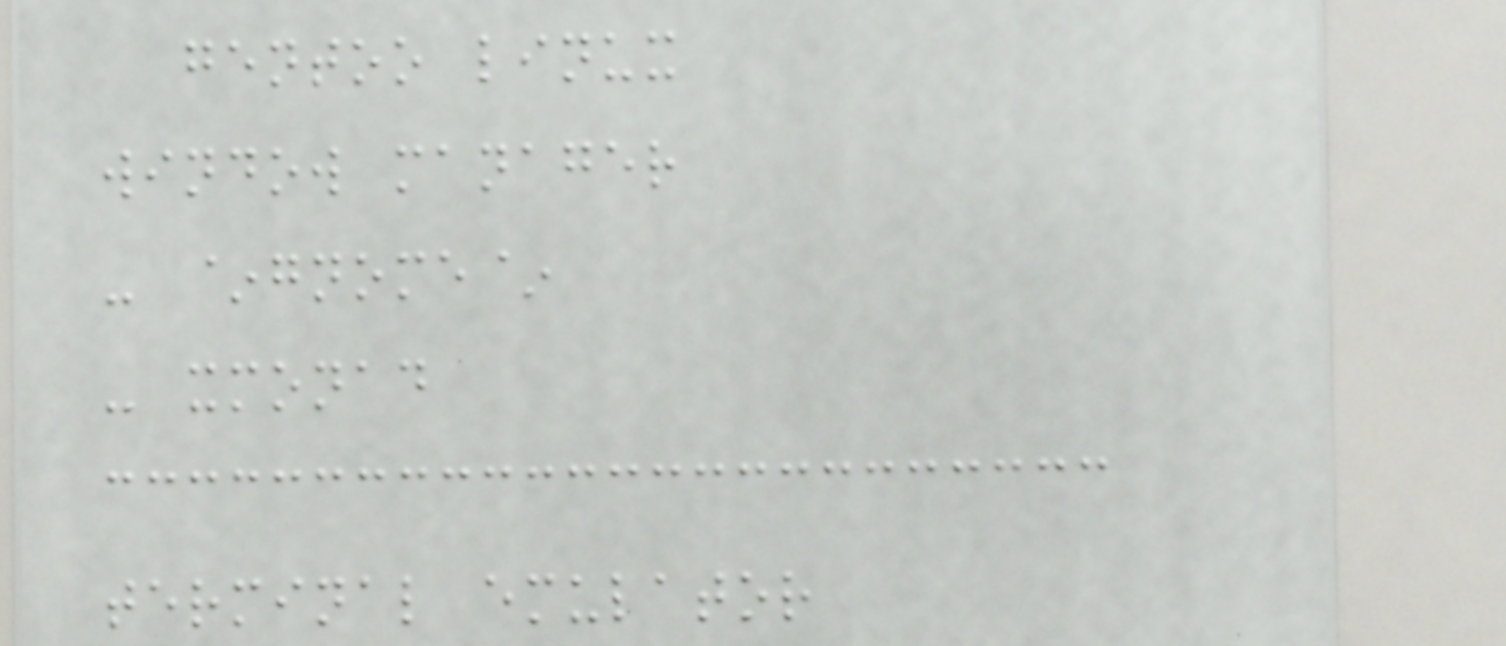gentoo linux
window manager
- ~gnome~
- xmonad
terminal emulator
